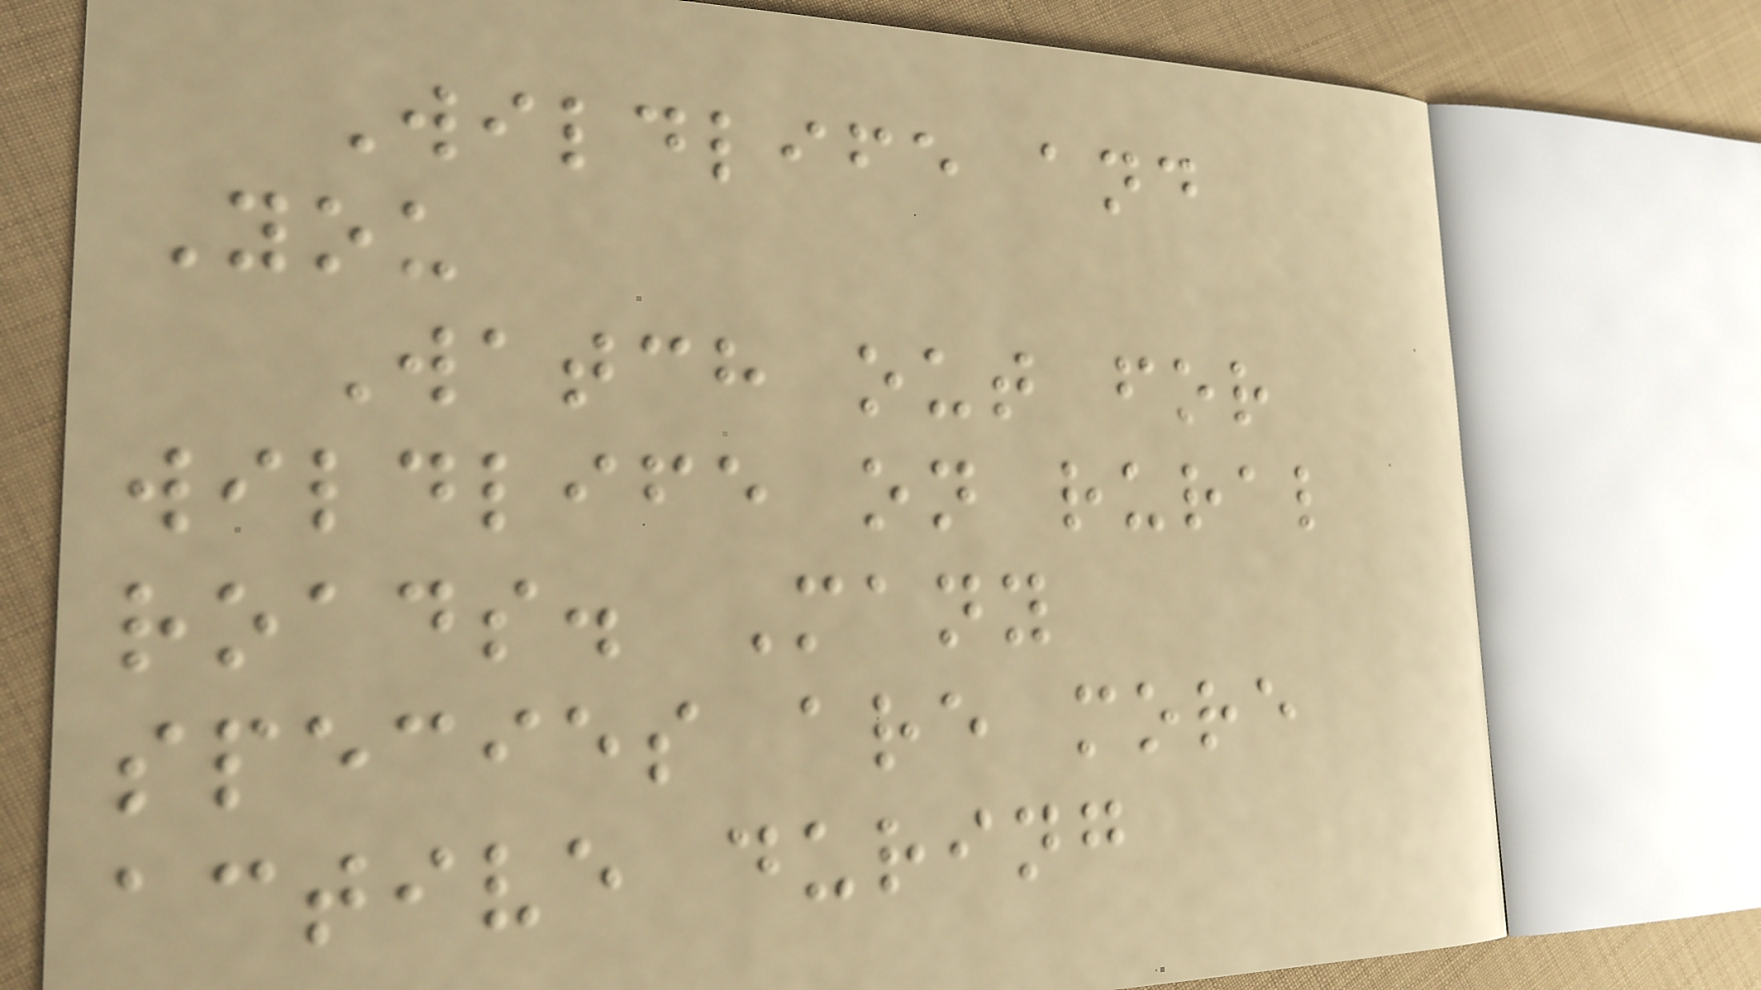Wildlife and
You
Watch out for
wildlife on rural
roads. Many
species are more
active during
